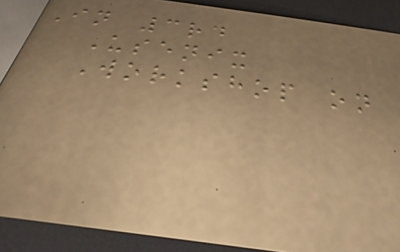In 3rd
Usenix
Workshop on
